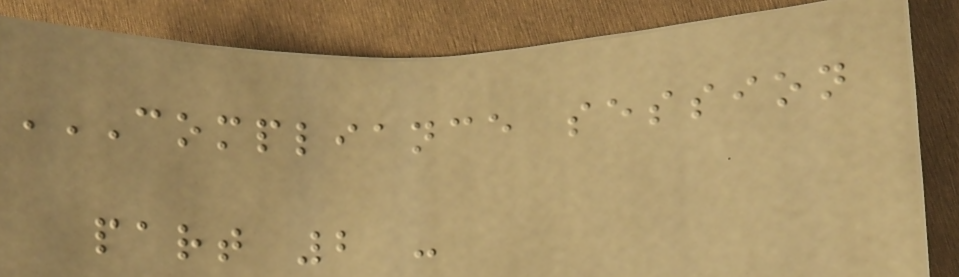COMPLIANCE SESSION
PART 2 -
